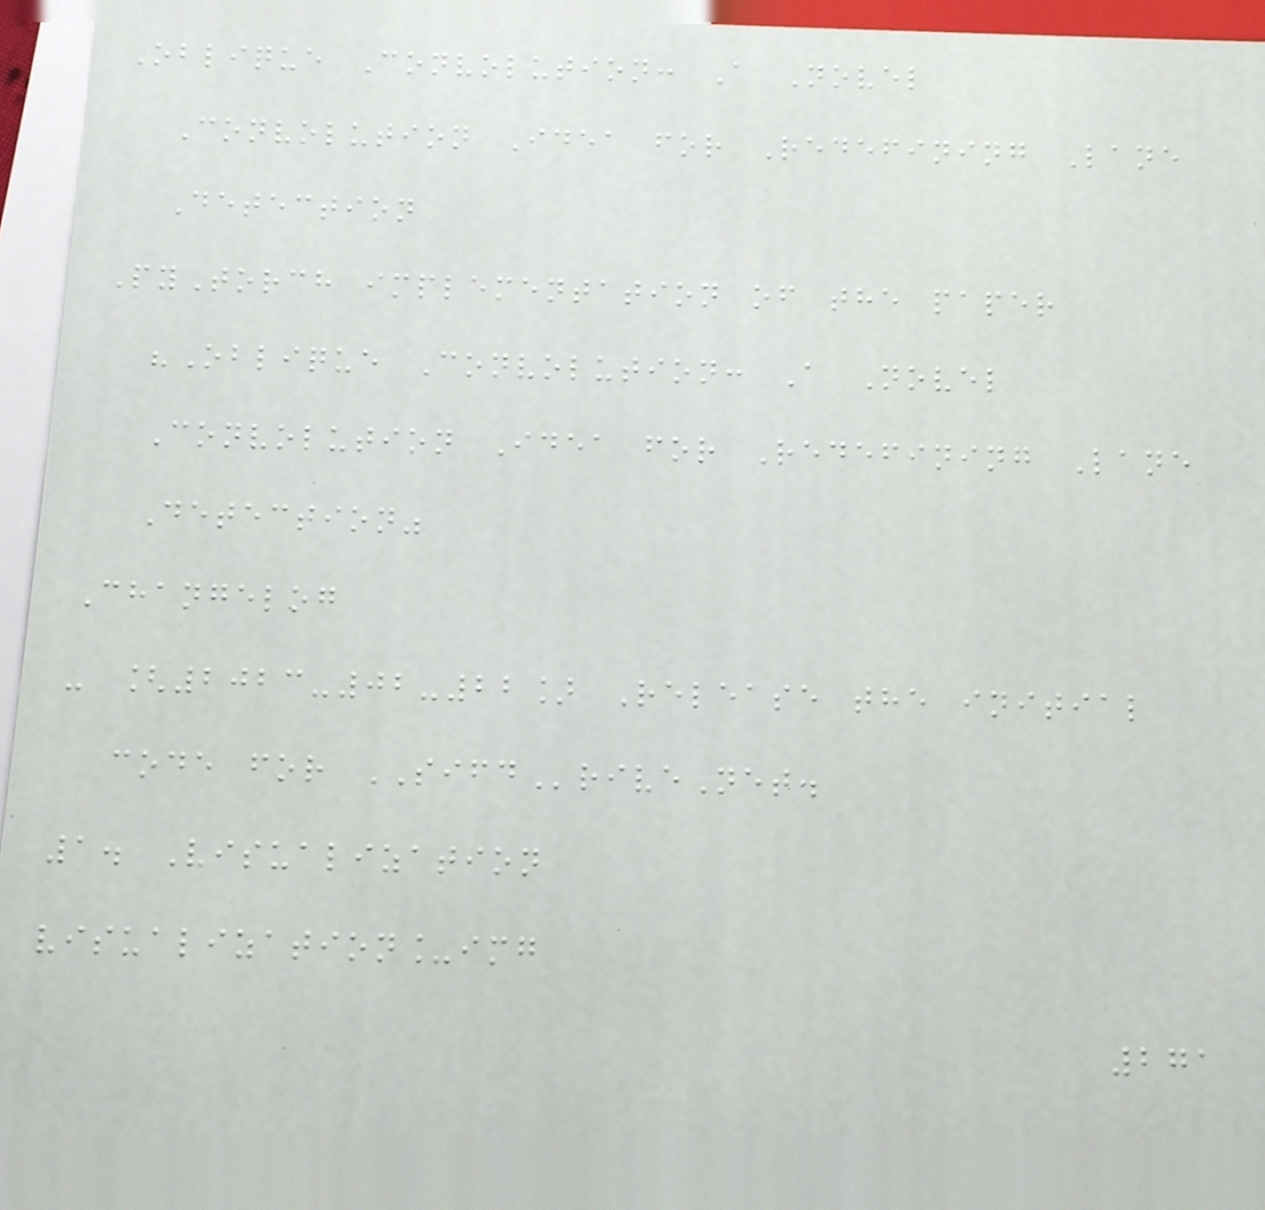Oblique Convolution: A Novel
Convolution Idea for Redefining Lane
Detection
PyTorch implementation of the paper
"Oblique Convolution: A Novel
Convolution Idea for Redefining Lane
Detection"
Changelog
- [2023-02-22] Release the initial
code for SIFDriveNet.
1. Visualization
visualization_img
271
